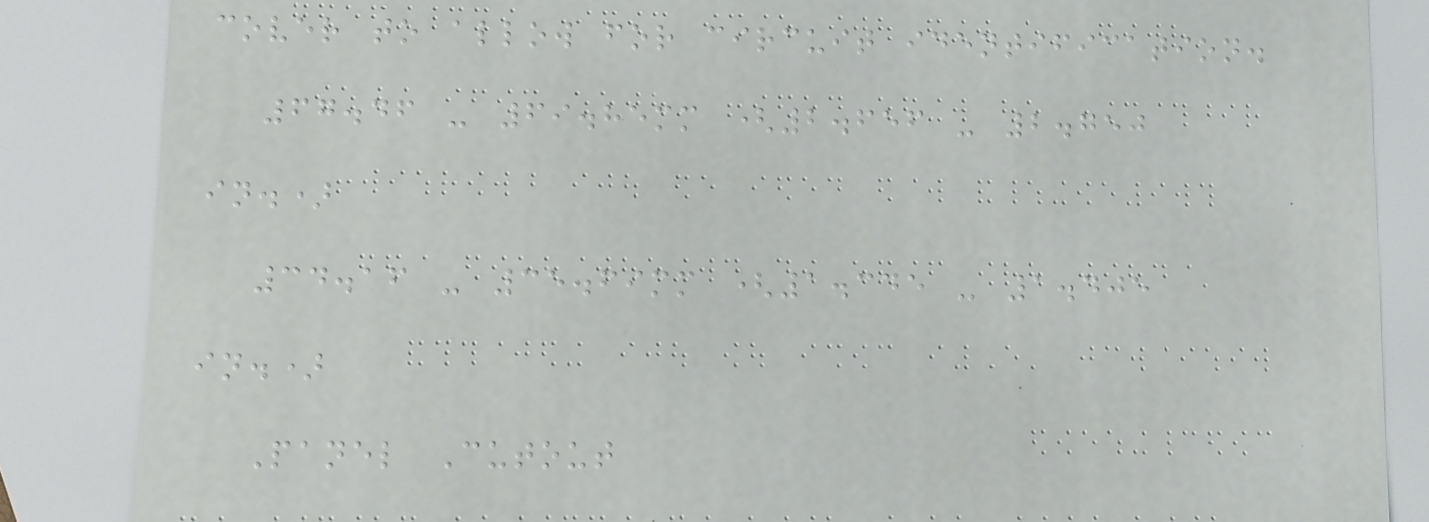cover to allow for circuit identification.
67.46 - 69.85mm (2.656 - 2.750
in.)
34.16 - 35.69mm (1.345 - 1.405
in.)
Panel Cutout
